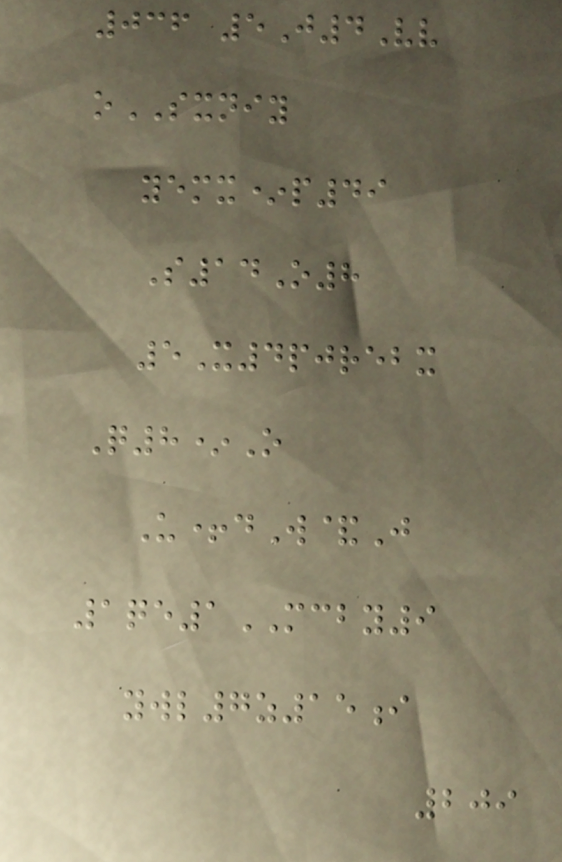036 5J4Vv
oSXNIY
yemx*p49
S14O8
5X4pjrebx
Q8*O
U+dW&J
1qe1MCBY9
ywl7z15i
209
